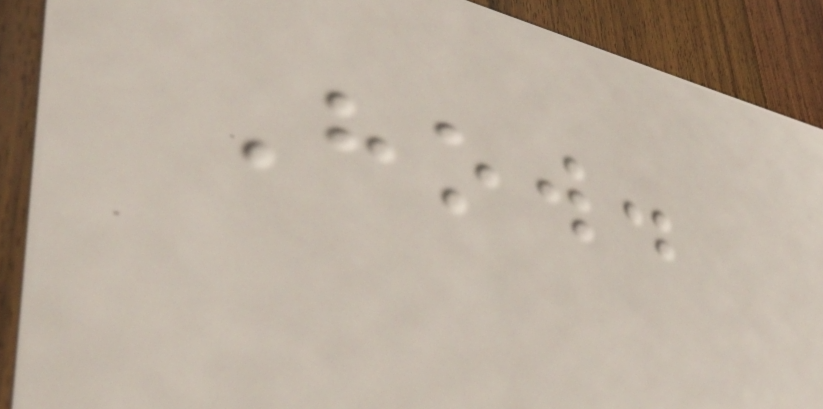How.
